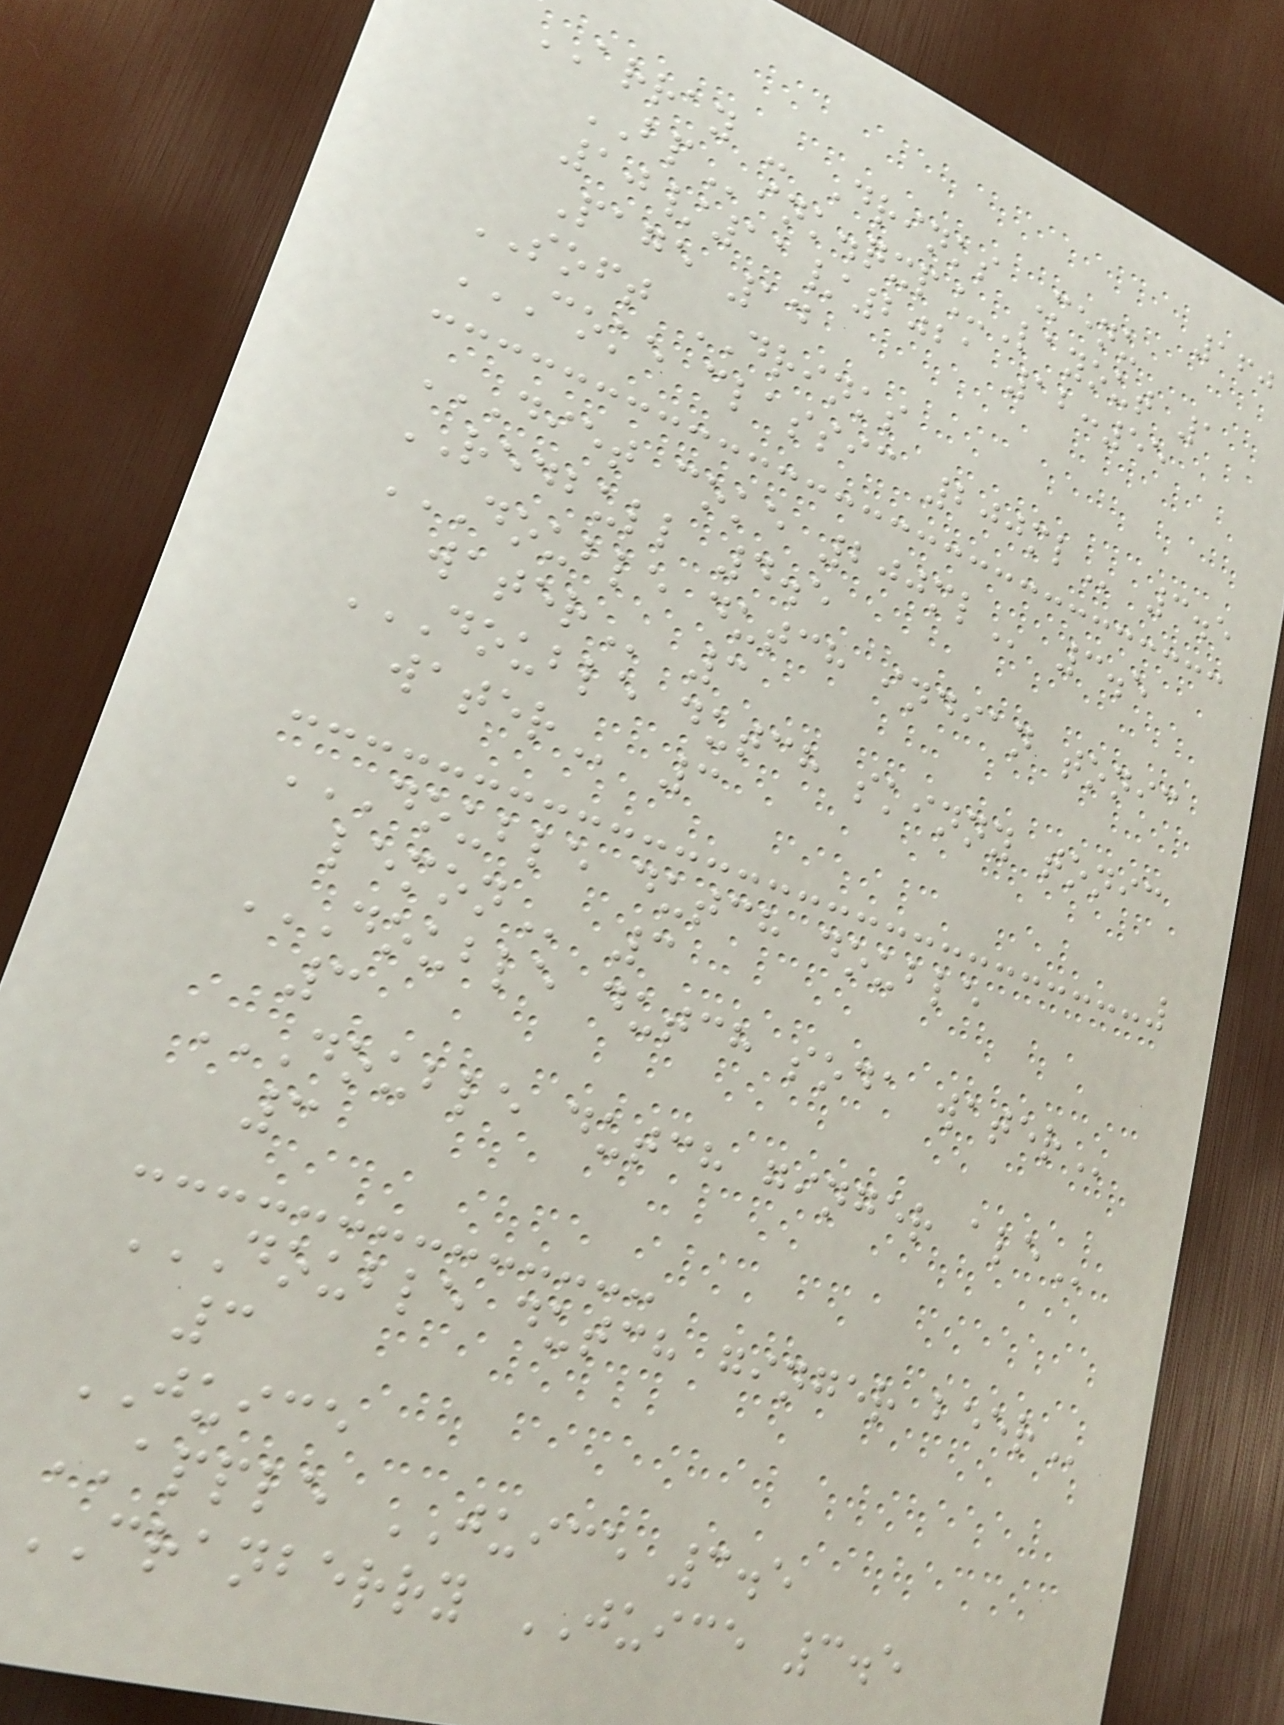160
ARRAY - Drinks Menu
BPink.qxp_Layout 1
10/11/2021 12:55
Page 14
SOFT DRINKS
COKE CLASSIC 200ML 3.5
DIET COKE 200ML 3.5
REDBULL 4.5
DOUBLE DUTCH INDIAN TONIC
WATER 3
DOUBLE DUTCH SKINNY TONIC
WATER 3
DOUBLE DUTCH DOUBLE
LEMON 3
DOUBLE DUTCH SODA WATER
3
DOUBLE DUTCH GINGER ALE
3
DOUBLE DUTCH GINGER BEER
3
JUICE
APPLE JUICE 3.5
CRANBERRY JUICE 3.5
